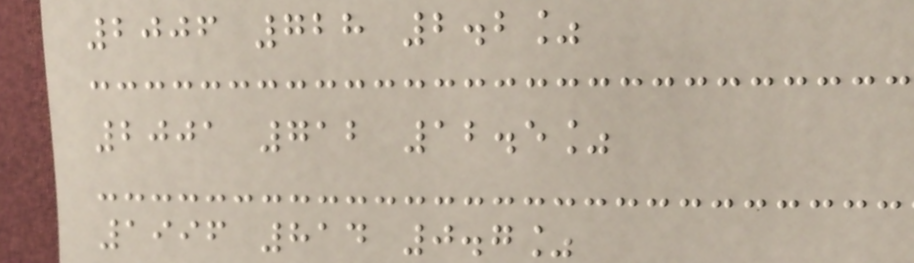2006 728 2.2%
2001 712 12.5%
1996 814 0.7%
